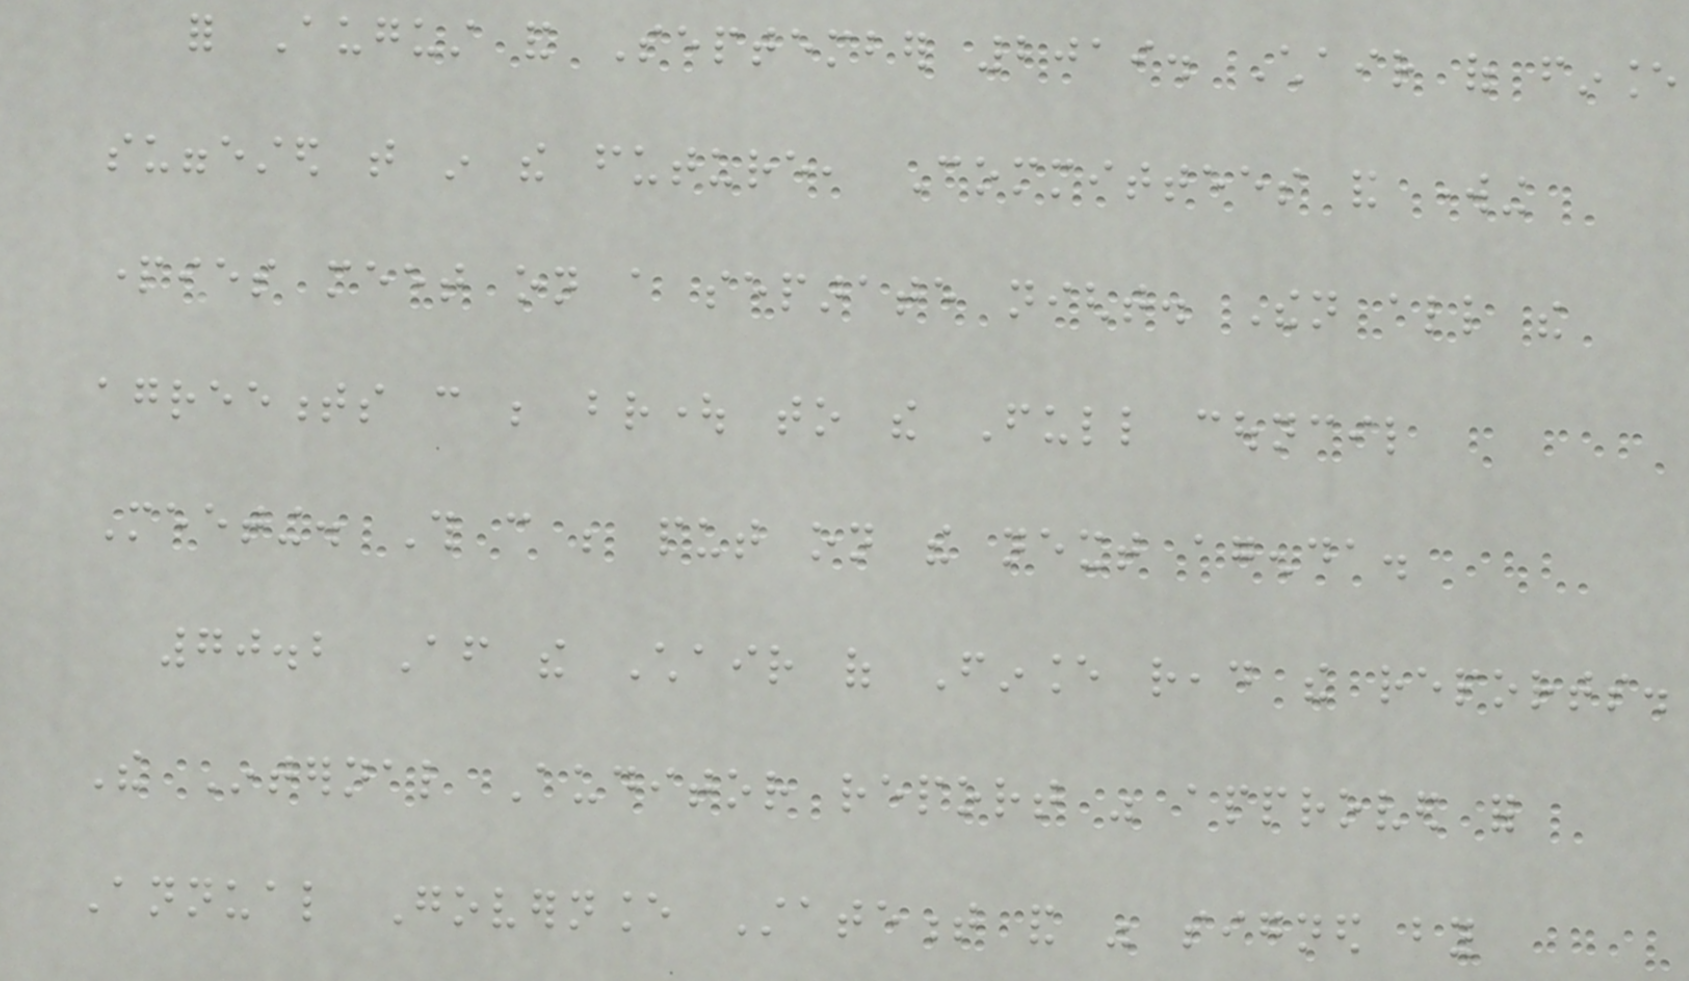for August and September 2019. Chair of finance
suggested that in the future, Committees and working
parties meet on a separate night. Then all the
agreements can be brought to the Full council
Meeting. This can be put on the next agenda.
70.2 After the Chair of Finance read the reports.
The Internal Auditor report was approved for
Annual Governance Statement and was signed by
